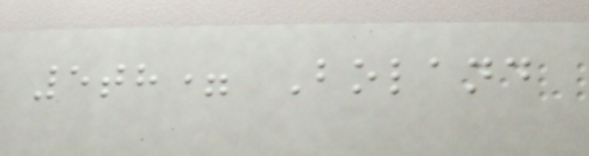5th= Boland
